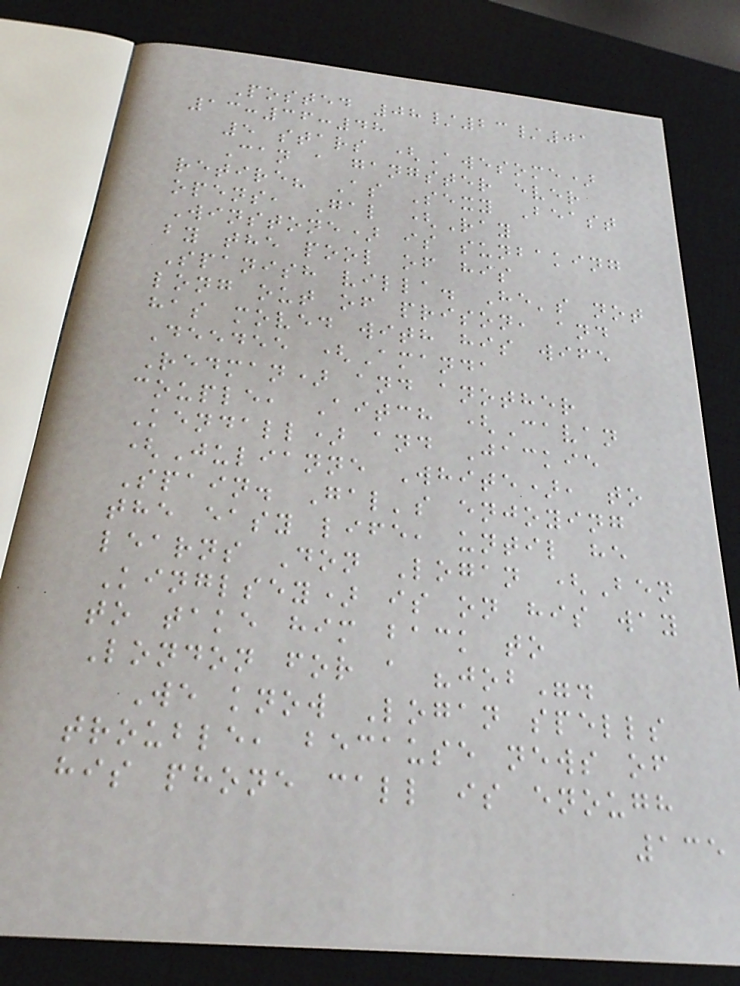Posted 08/23/01
13:36:48
5 stars (Awesome)
Can a gangster ever
retire? As Sexy Beast
opens, Gal (Ray
Winstone) is sunbaking
by the pool of his
Spanish villa. He's not
long out of prison, and
has moved with his wife
Deedee (Amanda
Redman) and another
couple, Aitch (Cavan
Kendall) and Jackie
(Julianne White), to
Spain. Gal's enjoying
the easy life, until he
learns Don Logan (Ben
Kinglsey) is on his way
to take him back to
London for a "job".
We know Logan spells
trouble, because news of
his phone call is enough
135
